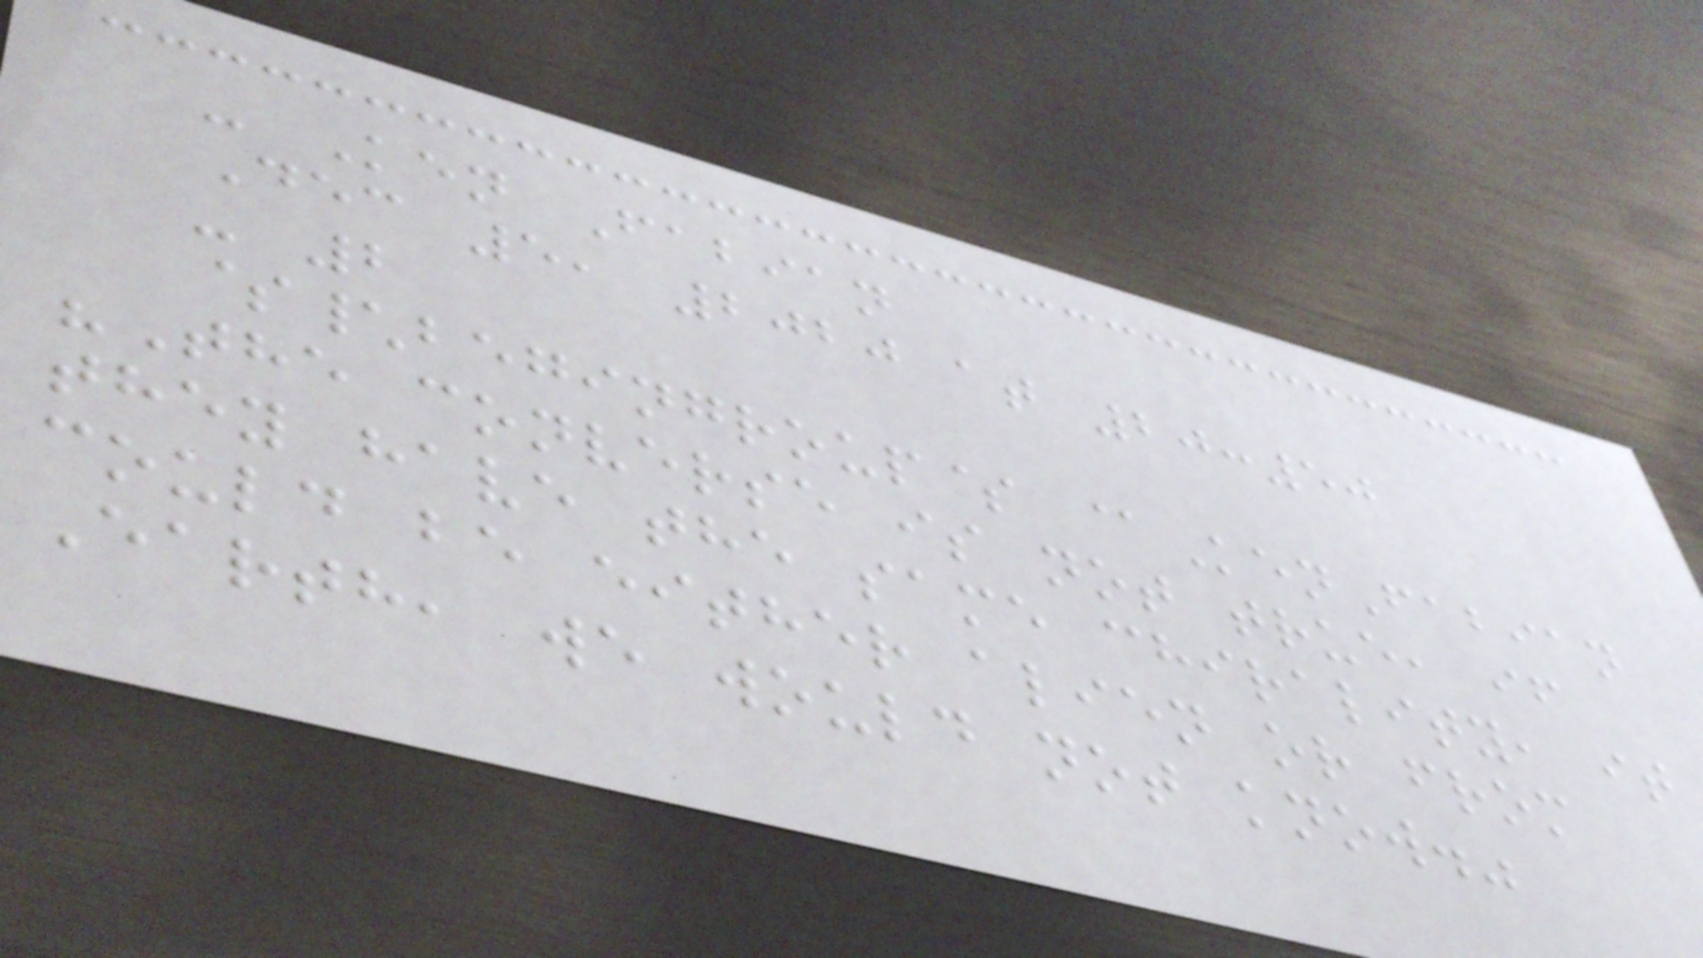- Ken Fabian
Dec 5, 2020 at 20:50
- 2
$\begingroup$ @KenFabian
"The converse is not true, if
they have the same chirality, it
could be either alien or from
Earth, we would not know."
